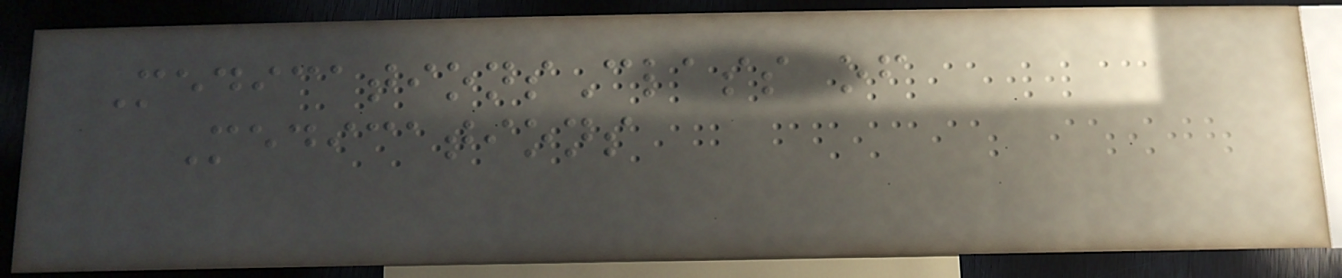MedicationsClass of
Medications
